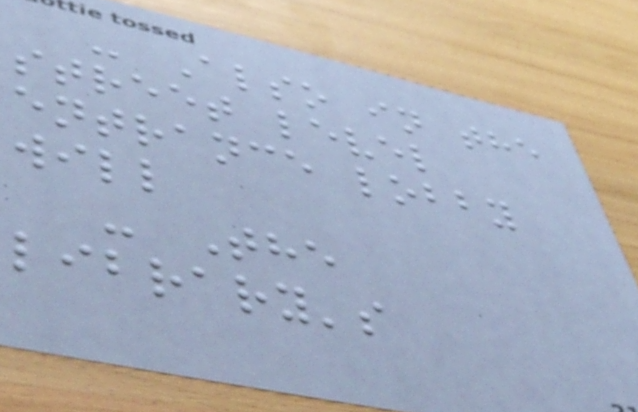- Also in the
street level
entrance lobby
will
- The
library's
